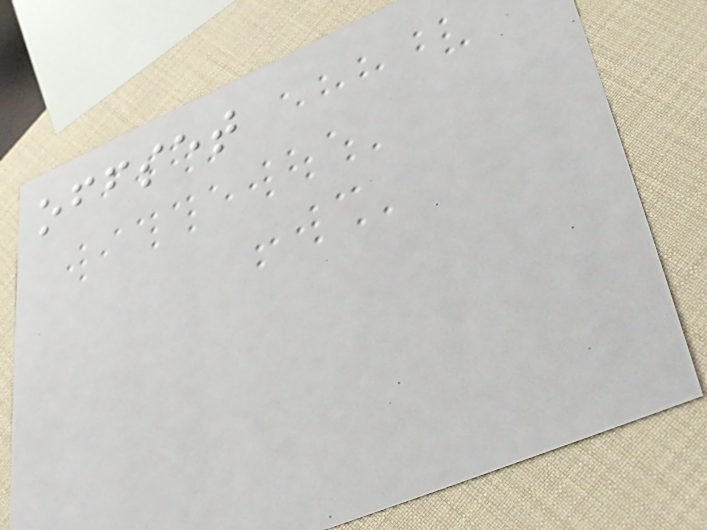offset
